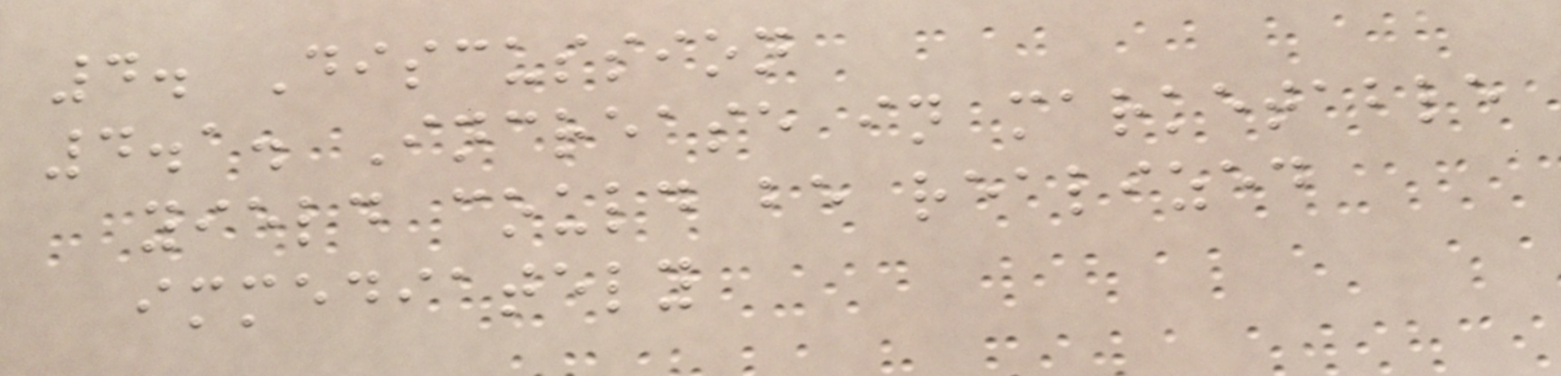4. Discussion
4.1. Increase in marketable
yield could be realized
immediately
